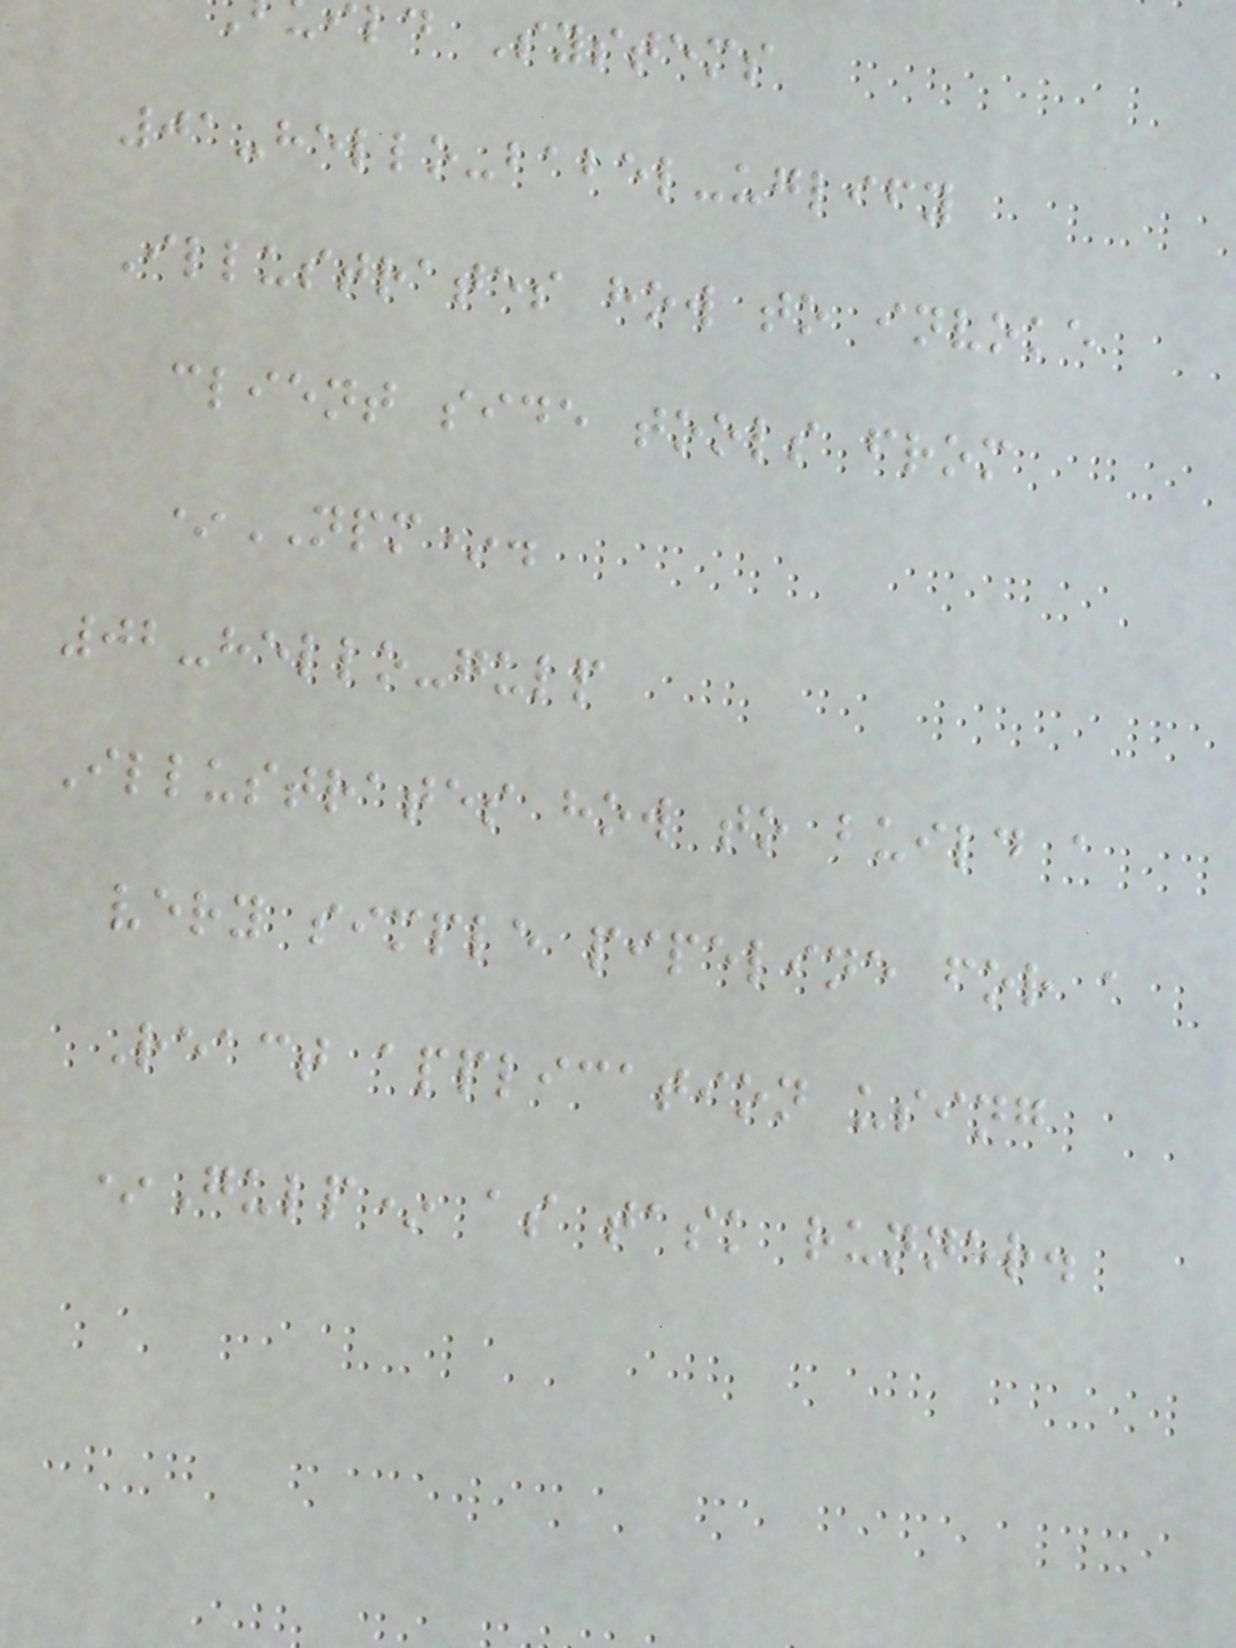ld Systems
01-hello-babel-uglify
Illustrates how to invoke
client side tools from
*NPM*.
02-hello-gulp
Illustrates how to build a
very simple pipeline for a
React application using
*Gulp* as task runner.
